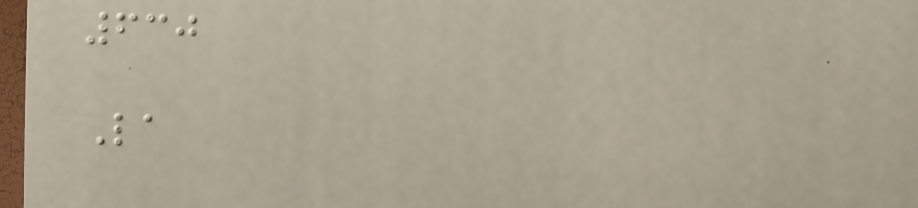630
La
